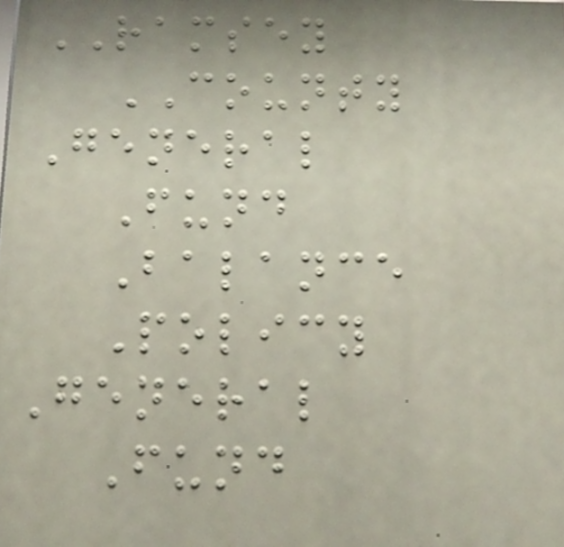RAMSEY
COUNTY
General
Fund
Balance
Policy
General
Fund
